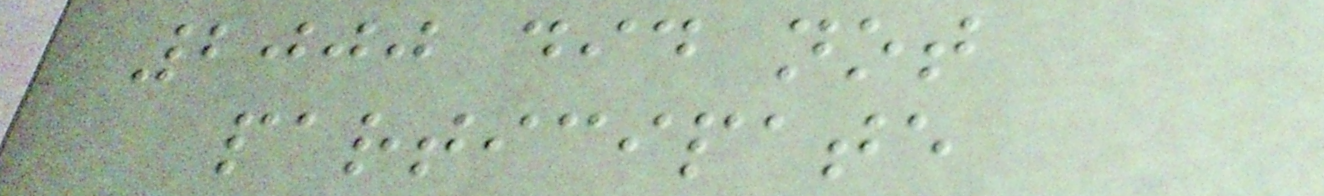2000 did not
participate
